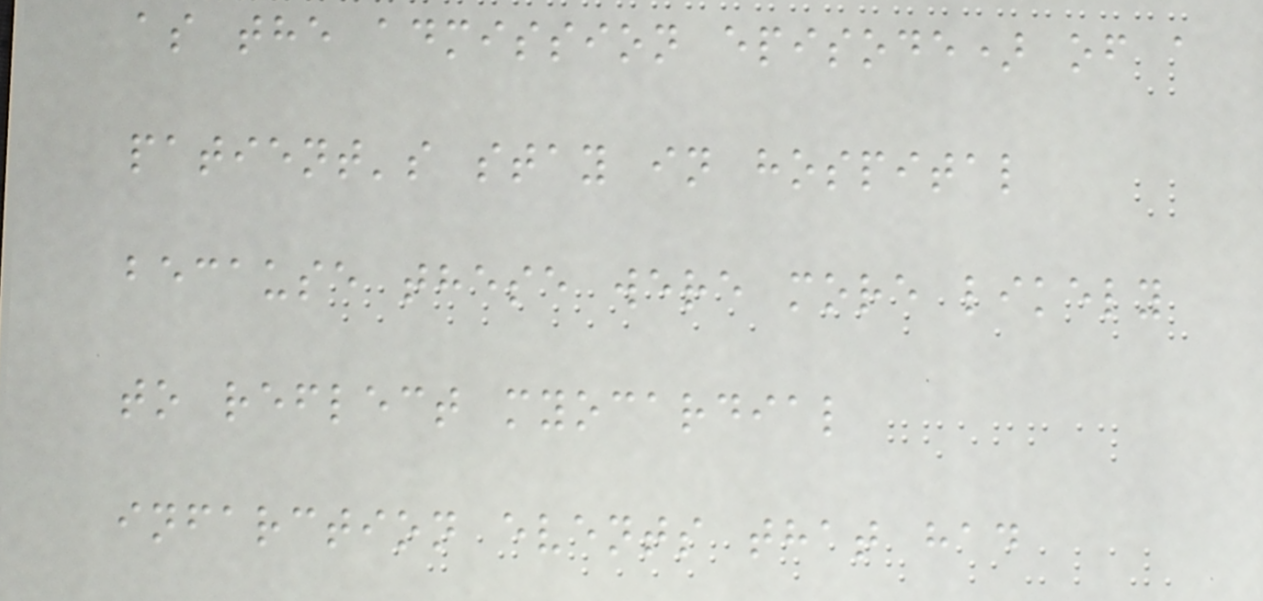as the admission episode) of a
patient's stay in hospital
because these were more likely
to reflect myocardial
infarction events that had
